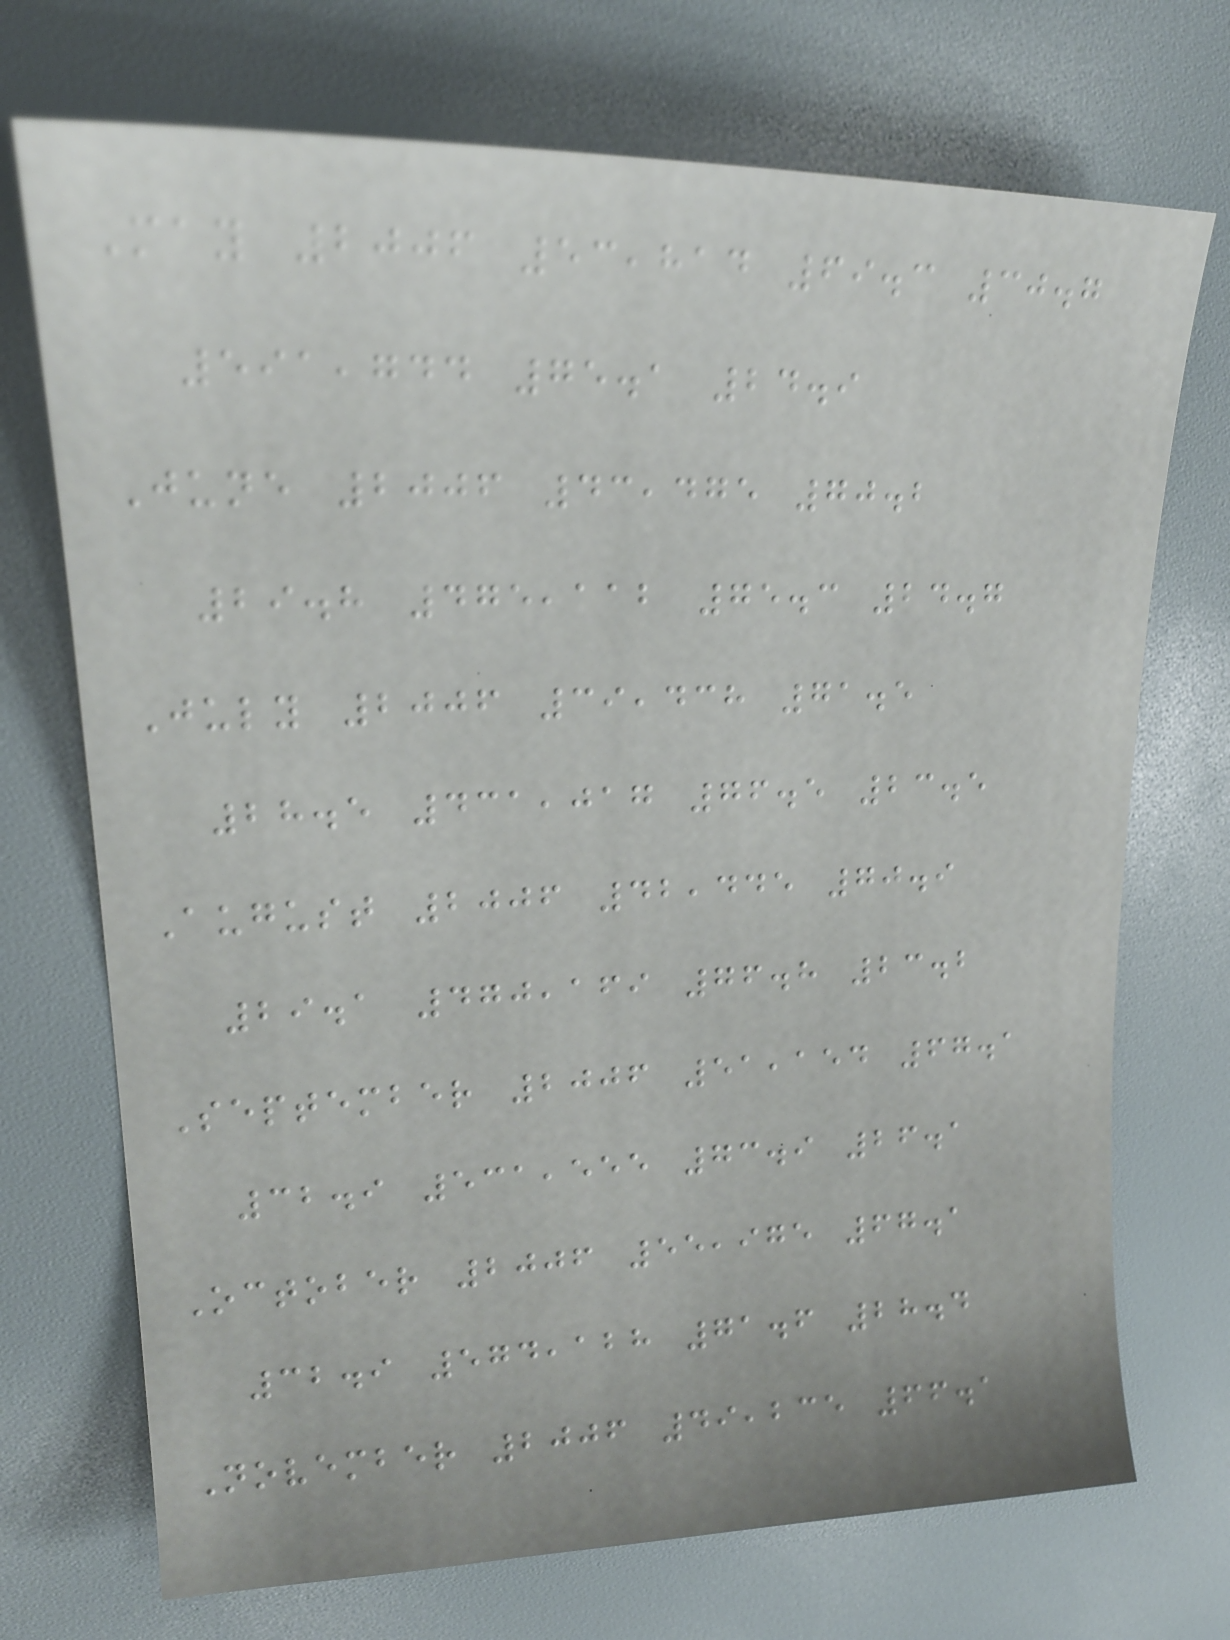May 2006 53,814 69.3 30.7
591,744 75.1 24.9
June 2006 43,475 70.2
29.8 475,112 75.3 24.7
July 2006 39,438 71.5
28.5 431,017 76.5 23.5
August 2006 42,445 70.9
29.1 470,169 76.8 23.2
September 2006 51,154 67.1
32.9 531,555 73.9 26.1
October 2006 55,975 67.1
32.9 574,128 71.6 28.4
November 2006 49,235 66.1
